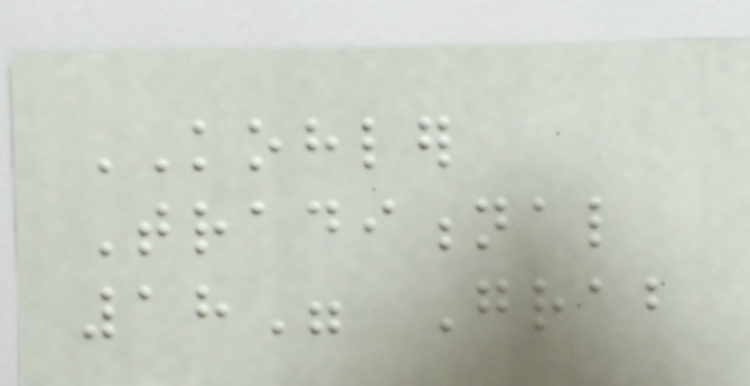KOHLER
Traditional
18" Grab
